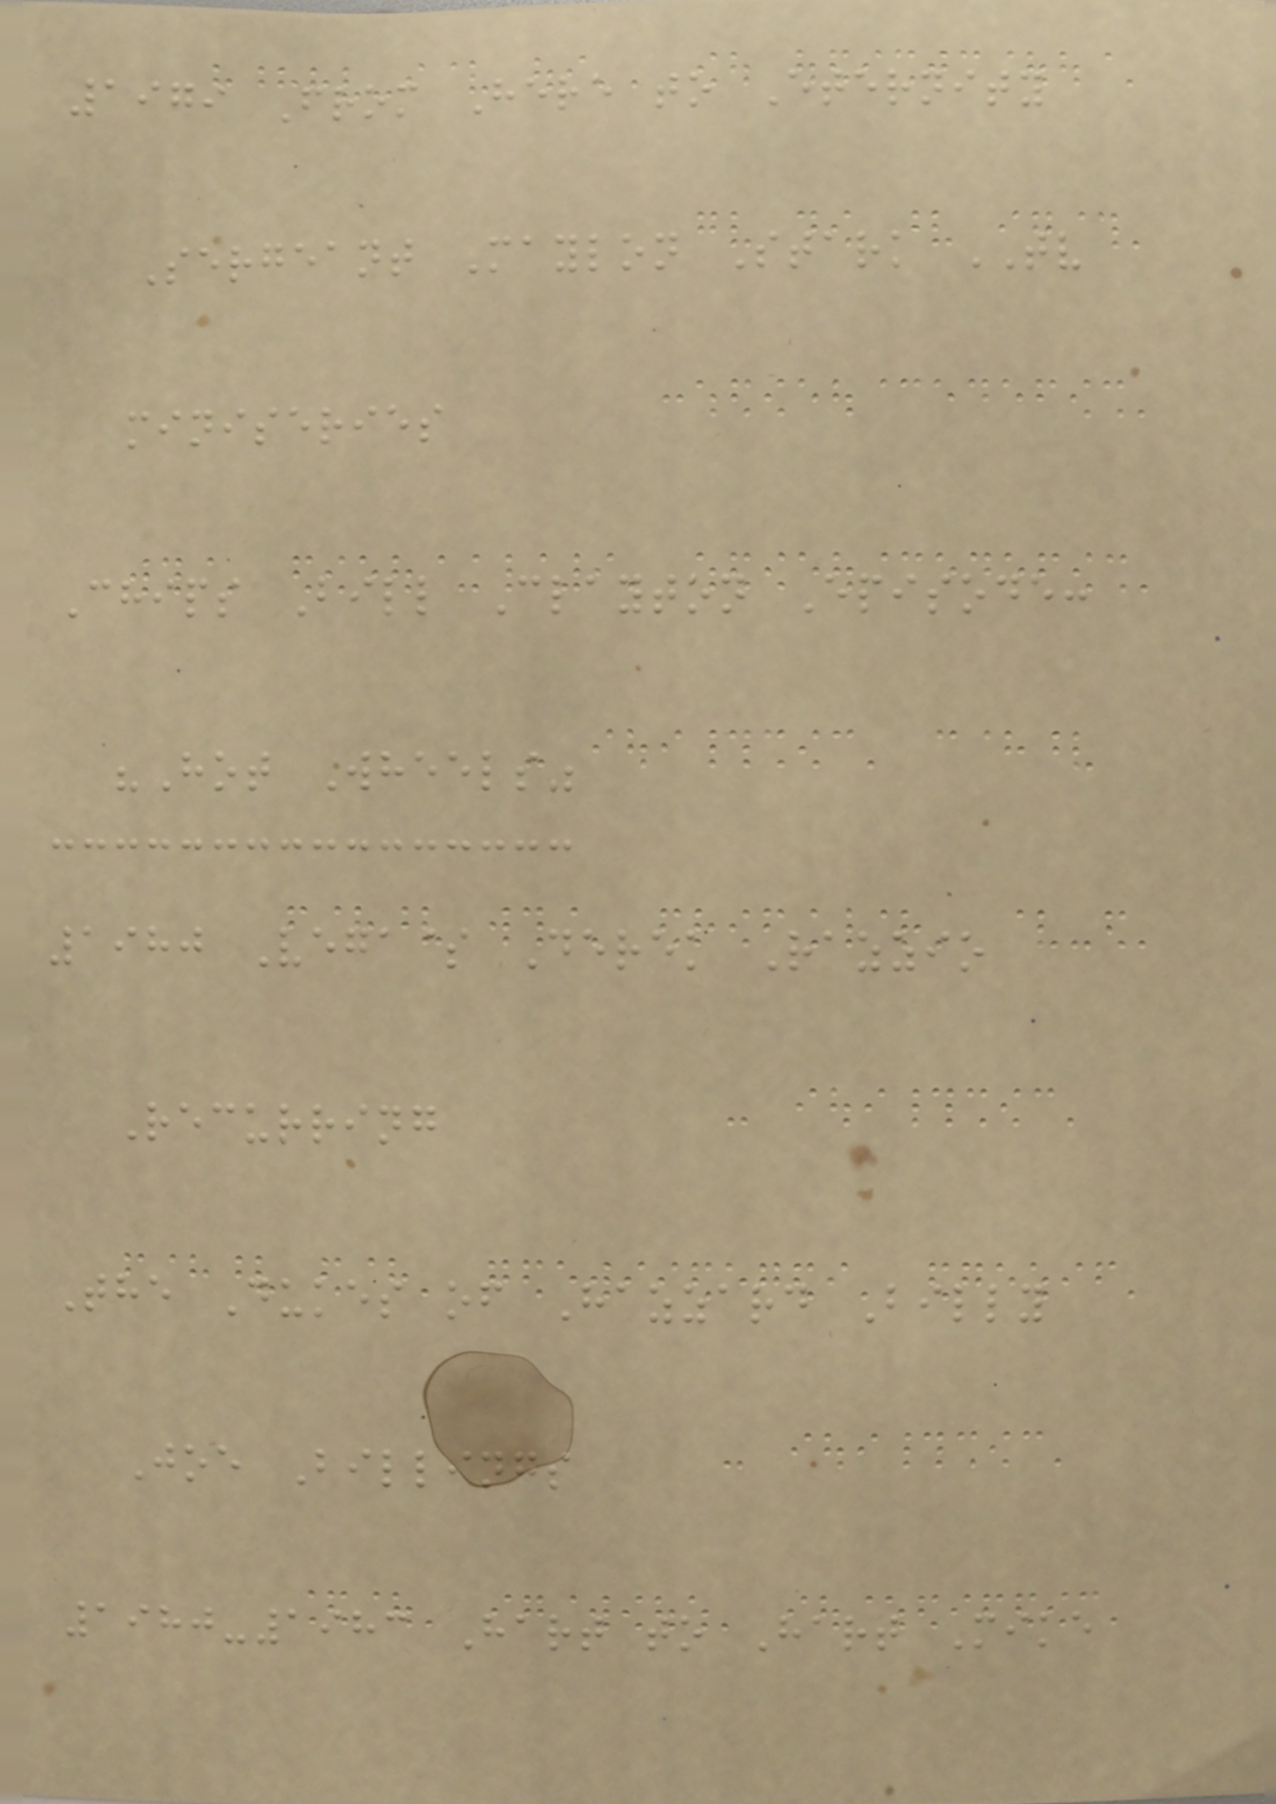1979 From Here to Eternity
Sergeant Maylon Stark TV
miniseries
Chips Bill Clayton Episode:
"Hot Wheels"
1980 Vega$ Derek Razzio
Recurring
The Dukes of Hazzard Billy
Joe Billings
1980-1983 Hart to Hart Mike
